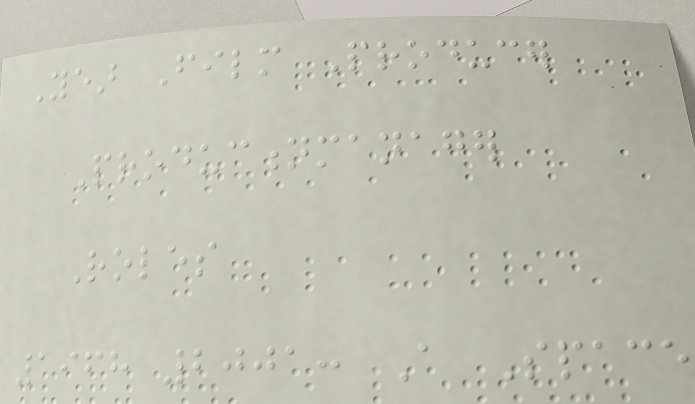Year Film Producer
Productionmanager
Roles
1968 2001: A Space
